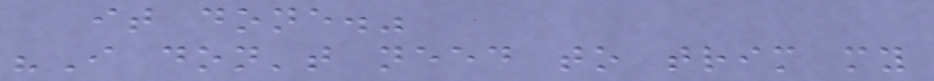it done."
"I don't need to trim my
